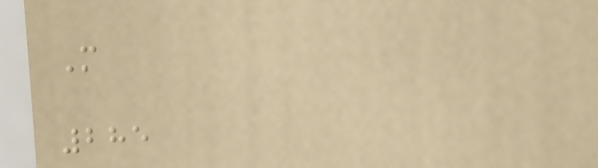M
285
